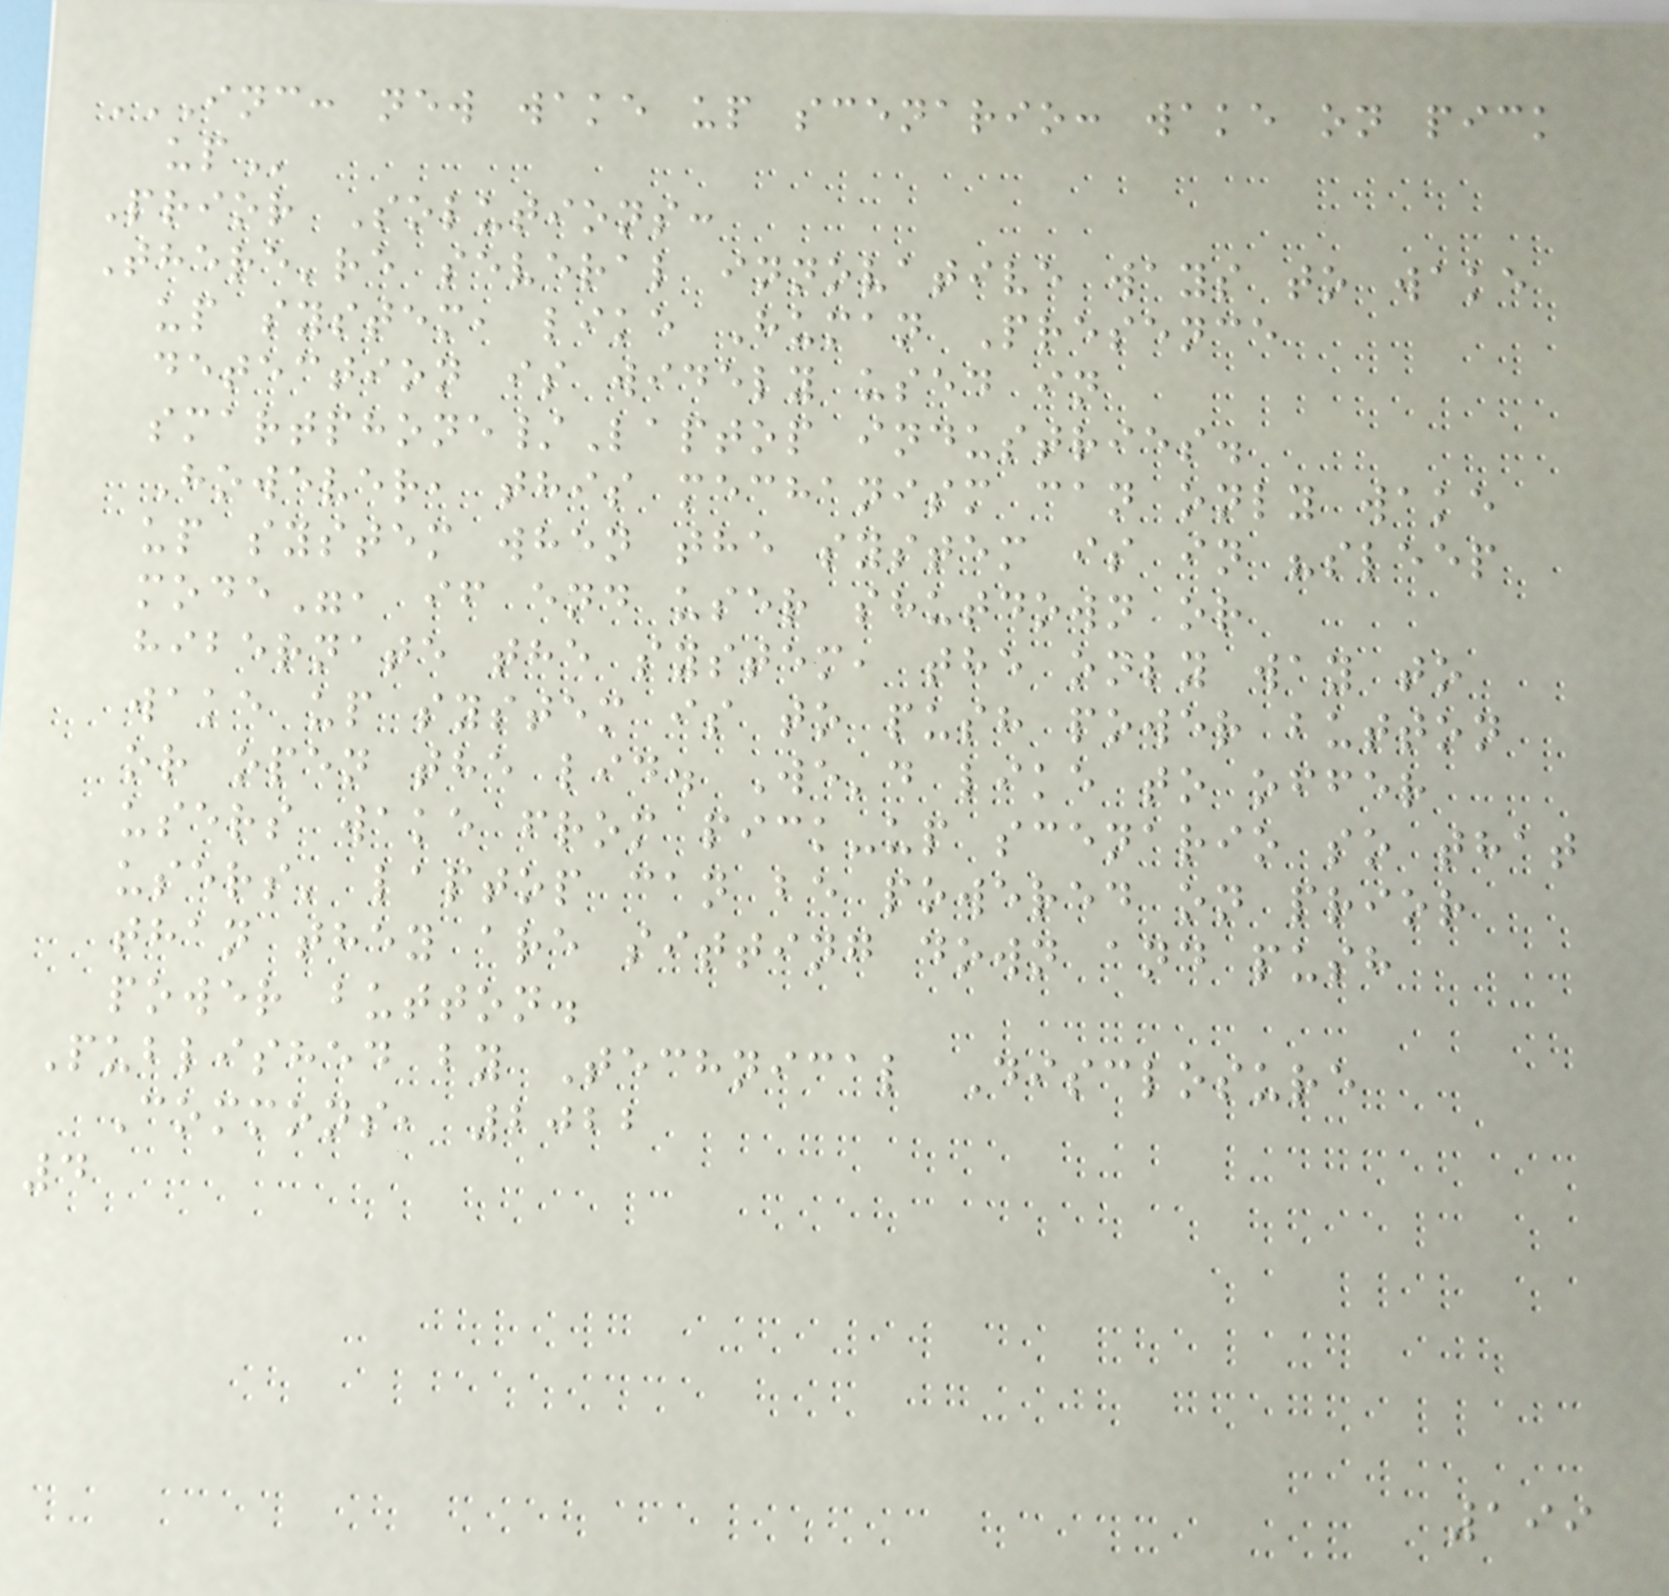INC: NEW WAKE UP SCENARIO: WAKE ON PICK
UP
Prior Solutions:
There're several innovative ways to wake
up system, like Human Presence
detection is widely used in
smartphone/Laptop industries.
However, this mechanism can only wake
up system when the system is in "sleep
mode", if end user shutdown or
hibernate the system, the only way to
wake up system is to push power button
or open the lid. We'd like to offer
users wake from pick-up scenario so that
users' laptop can be powered on prior
than they are sitting down and push
power button.
Published by Technical Disclosure
Commons, 2022
4
199
